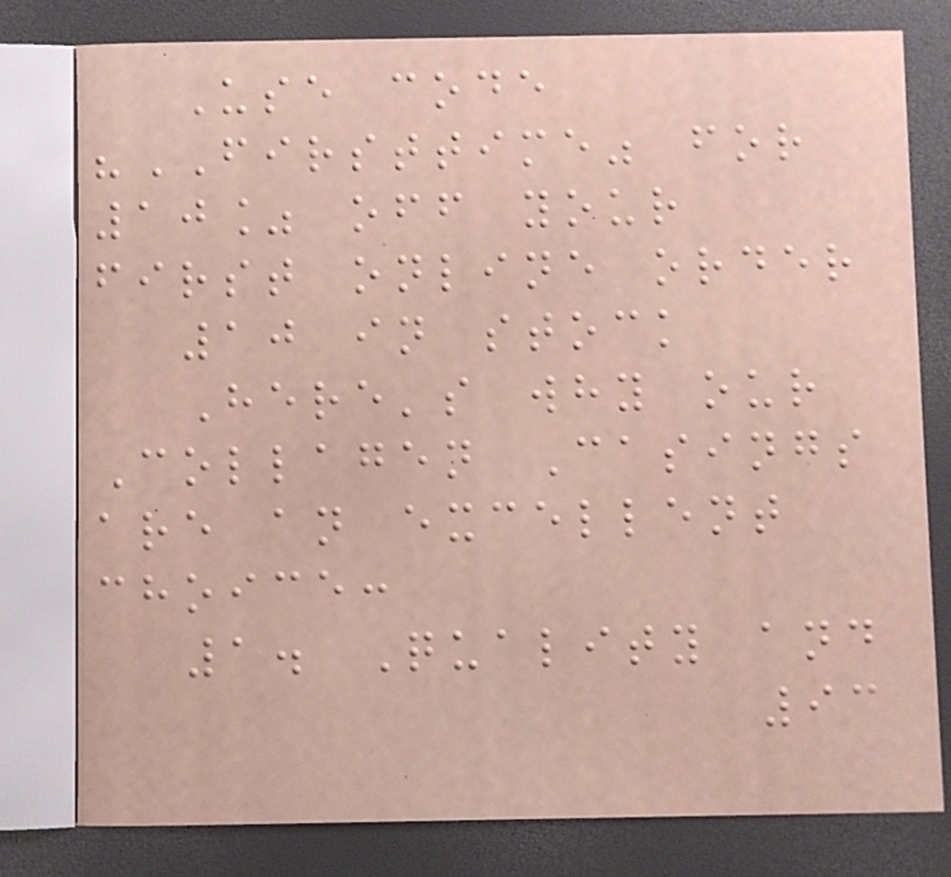Use code
"FIRSTTIME" for
10% off your
first online order
10 in stock
Here's why our
Collagen Casings
are an excellent
choice:
1. Quality and
93
